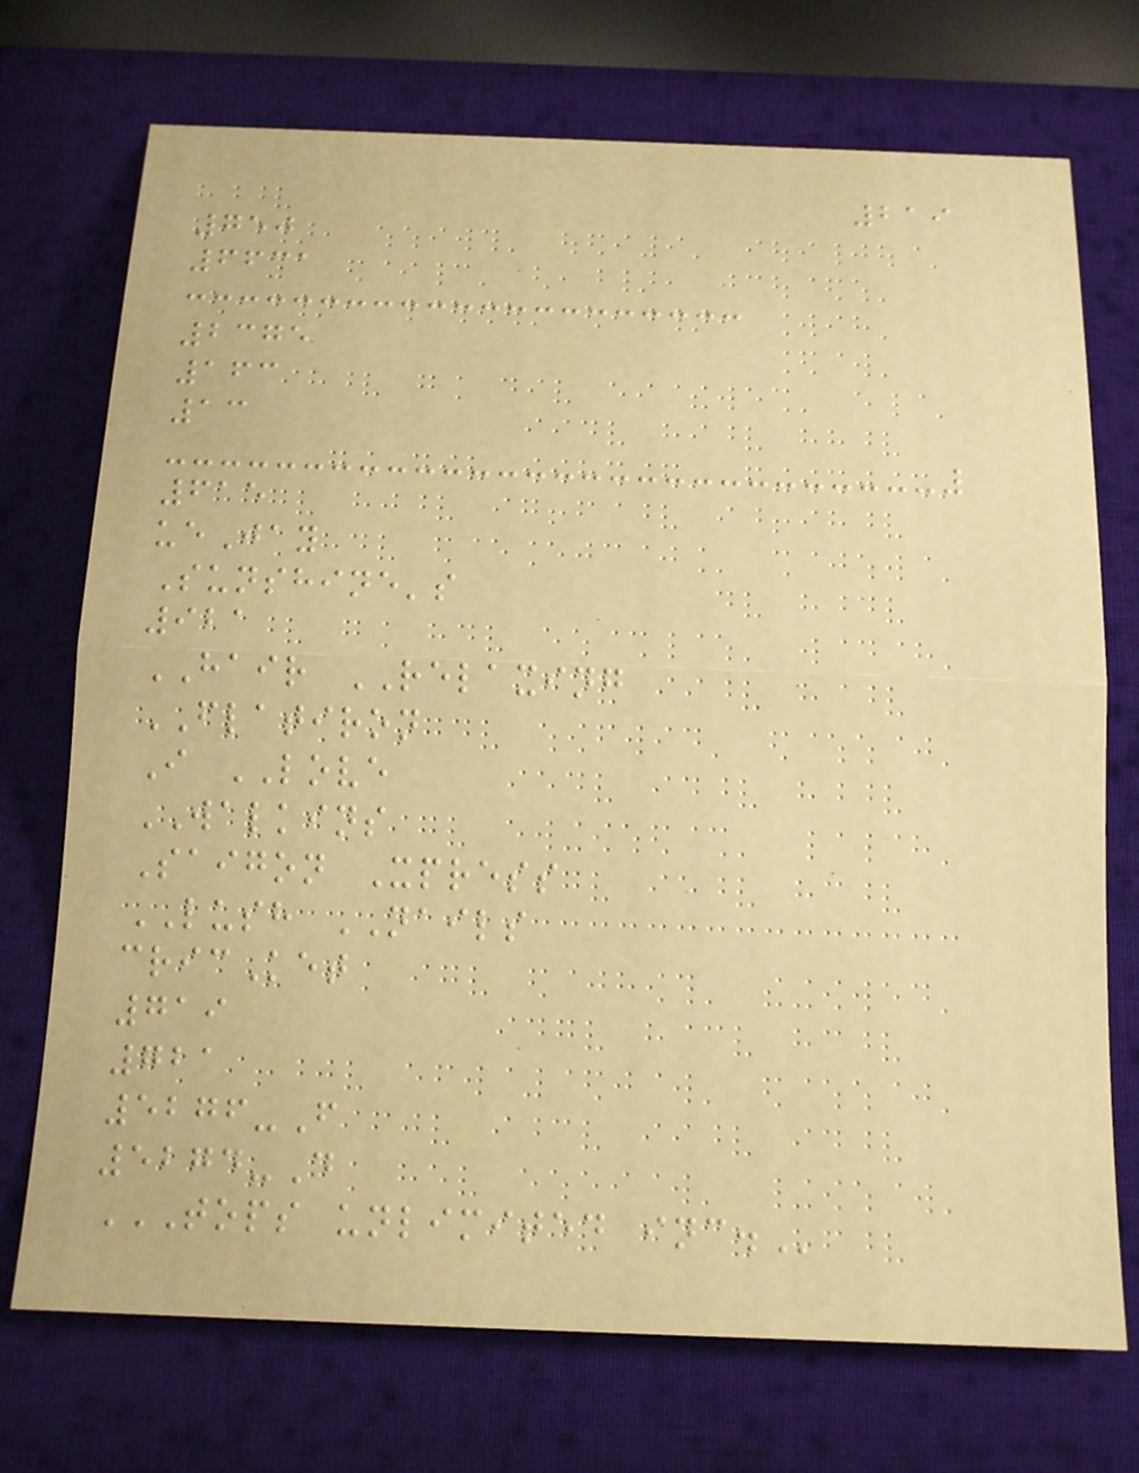219
750
6631
2375
163
13
615
ueJay
Sunshine's
921
HAIR RELAXING
FLATIRON
I LOVE
WALKINS
Saigon Xpress
LUSH NAILS
cricKet
719
721
5276-F
5274-D
TOPS UNLIMITED INC.
